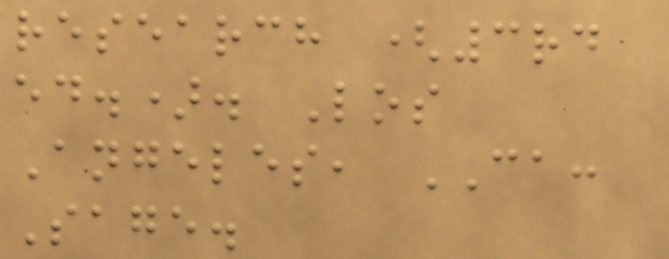research (3rd
ed.). Los
Angeles, CA:
Sage.
